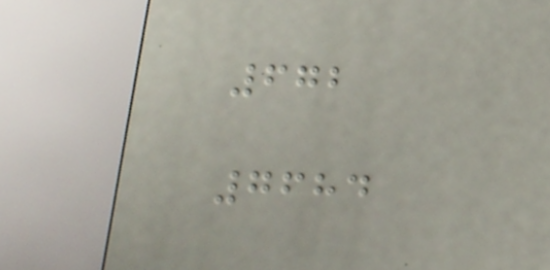672
7684
